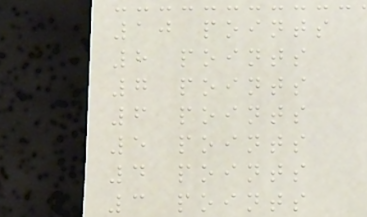10 points
8 points
7 points
6 points
5 points
4 points
3 points
